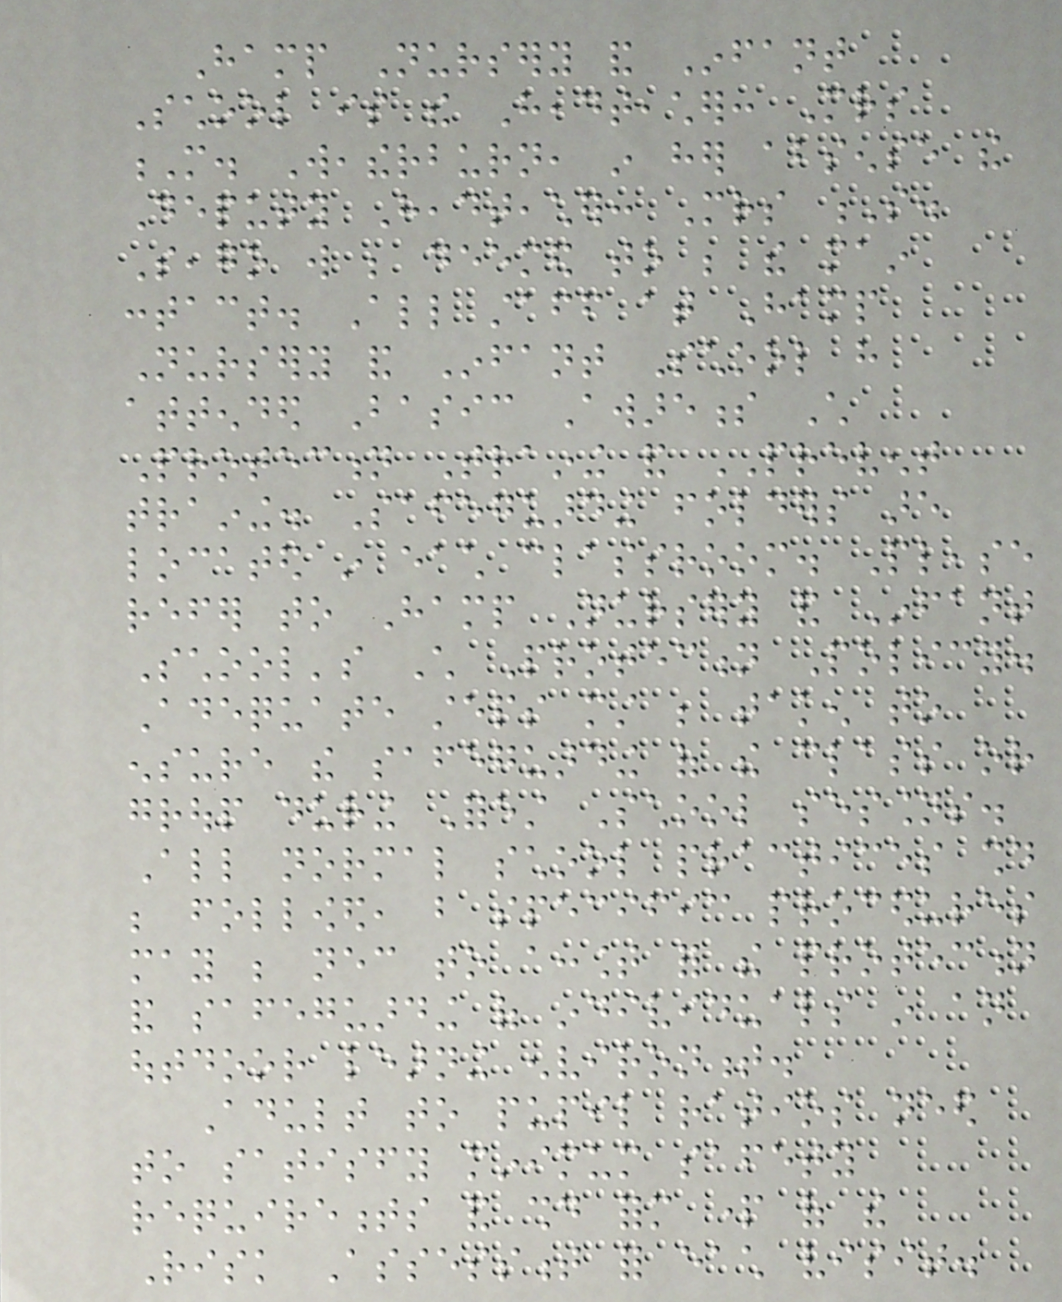Hamp Nursery and Infant
School is the Headteacher: Mrs
M. Weatherburn, in her absense the
Deputy Headteacher: Mrs S.
Seago will be deemed to be the main
contact. All staff at Hamp
Nursery and Infant School have
attended Basic Awareness Child
Protection Training and PREVENT
training. Safeguarding folders are
located in each classroom. Please
refer to Hamp Nursery and Infant
School's Child Protection Policy.
Adequate steps must be taken to
ensure the safeguarding of the class or
group during Forest School sessions.
All normal school practices should
be followed, but specific procedures
may be necessary to account for the protection
and safeguarding of individuals in an
outdoor learning environment.
Adult to pupil ratios need
to satisfy minimum safety
requirements and should form part of the
Risk Assessment for each visit.
